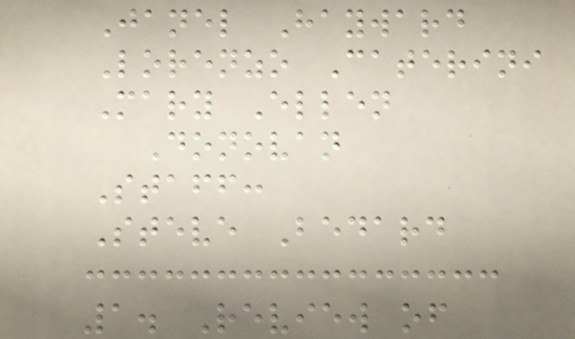Janel Hayward
Lorenzo Caterini
Mary Ellen
Donovan
Staff:
Steve Bedard
1. Review of
